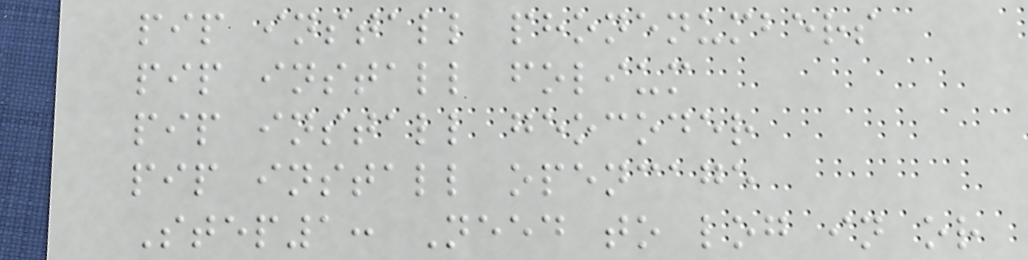pip install phonenumbers
pip install folium
pip install geocoder
pip install opencage
Step1: Need to log in or
